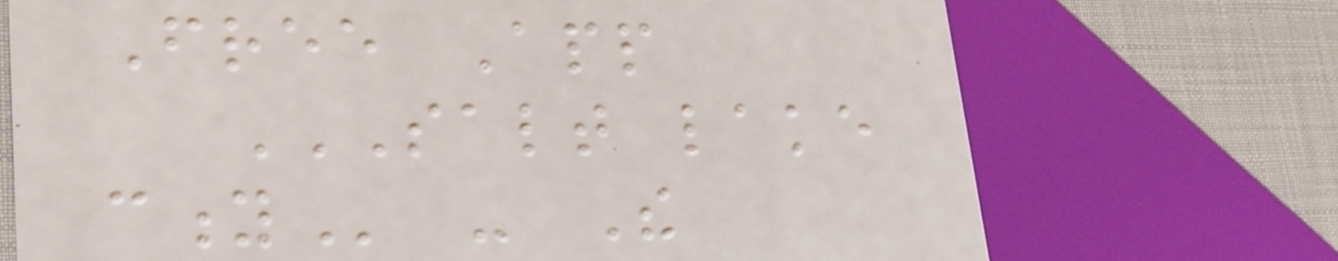Free App
SALT LAKE
CITY - The
